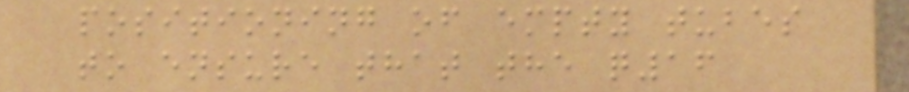positioning of empty tubes
to ensure that the q16
